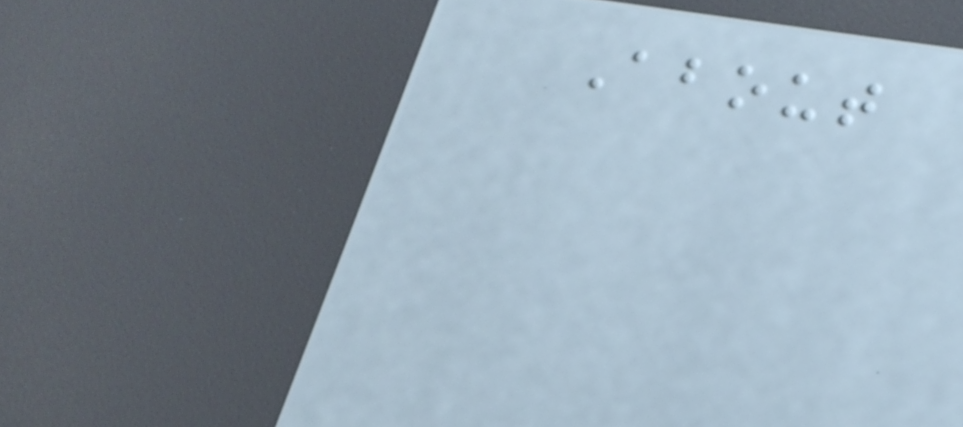About
